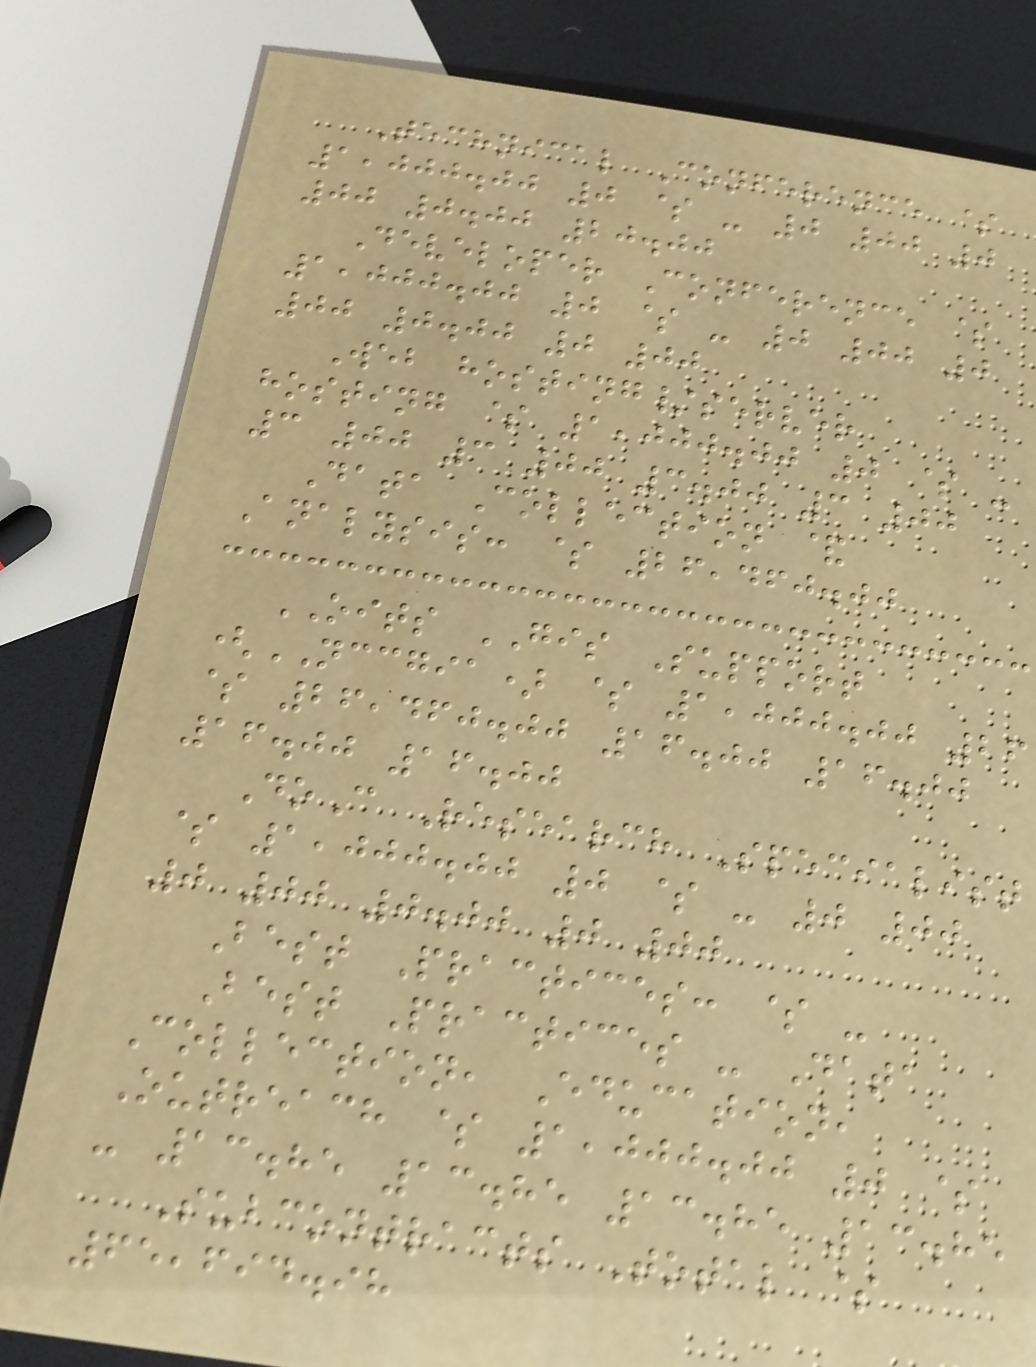Technical Conference $
1,000.00 0 $ - 0 00 0
00 0.00 20.00
Developer Conference $
1,000.00 0 $ - 0 00 0
00 0.00 0 00
Web hosting/server
hosting $ 1,000.00 0 $ -
3 00 3 00 3.00 3 00
Data Collection &
Analysis: $ 26,460.00
OITS GIS Support
(NCCGIA) $ 1,000.00 26
$ 26,460.00 16.00 16.00
16.00 16.00
DoC Research Specialist
$ 1,000.00 0 $ - 0 00
0 00 0.00 0 00
Best Practices: $ -
Best Practices - Data
Collection, Education,
Outreach $ 1,000.00 0 $
- 13.85 13.85 13.85 13.85
Subcontracts Total $
65,694.98
